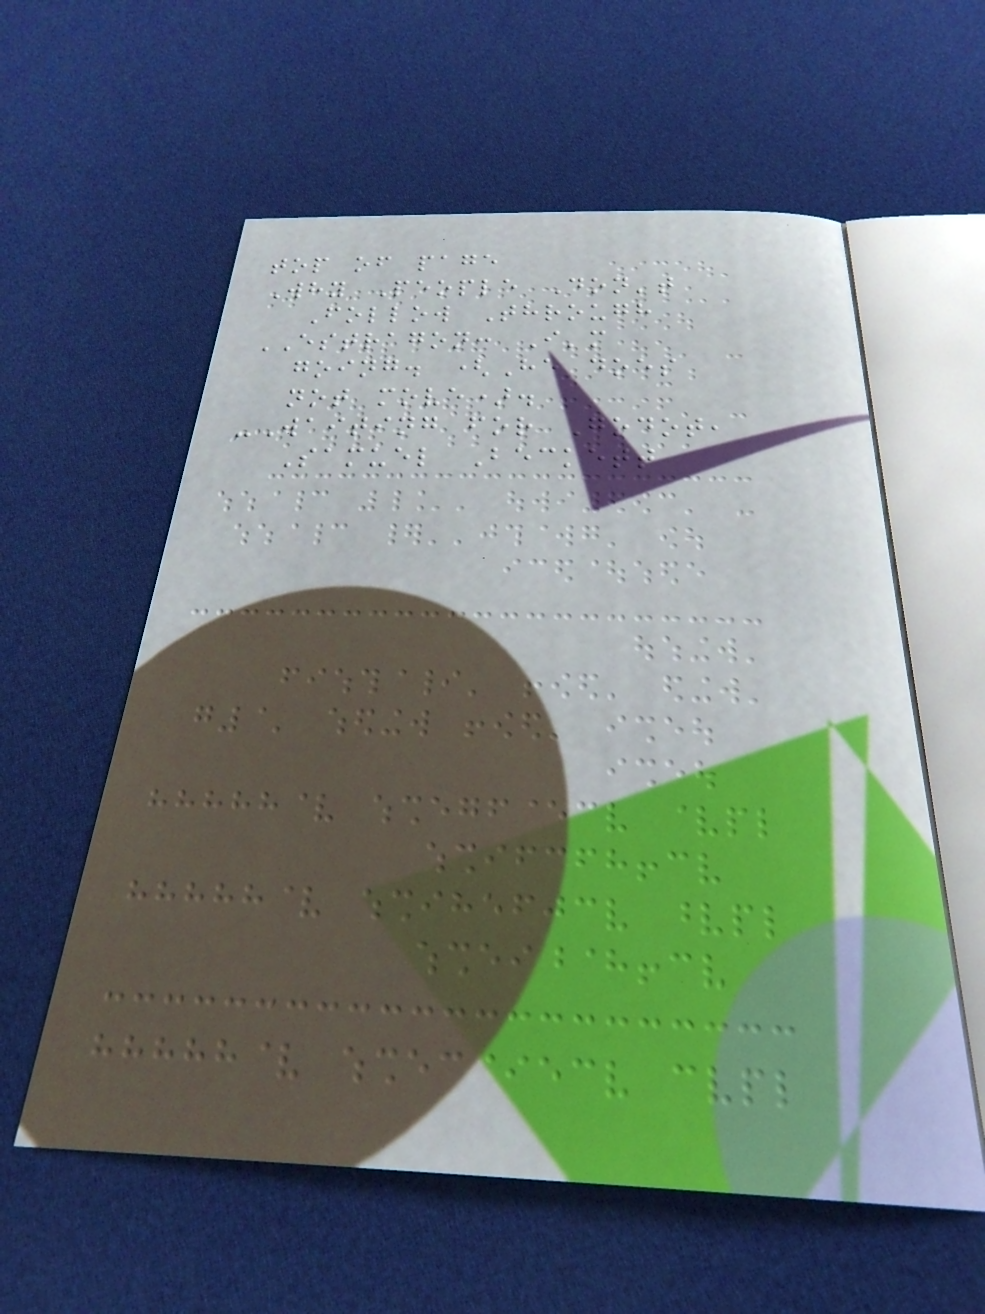top of page
Why People Don't
Follow Through
ESTRAGON: I'm
going. (He does
not move).
-Waiting for Godot,
Samuel Beckett
